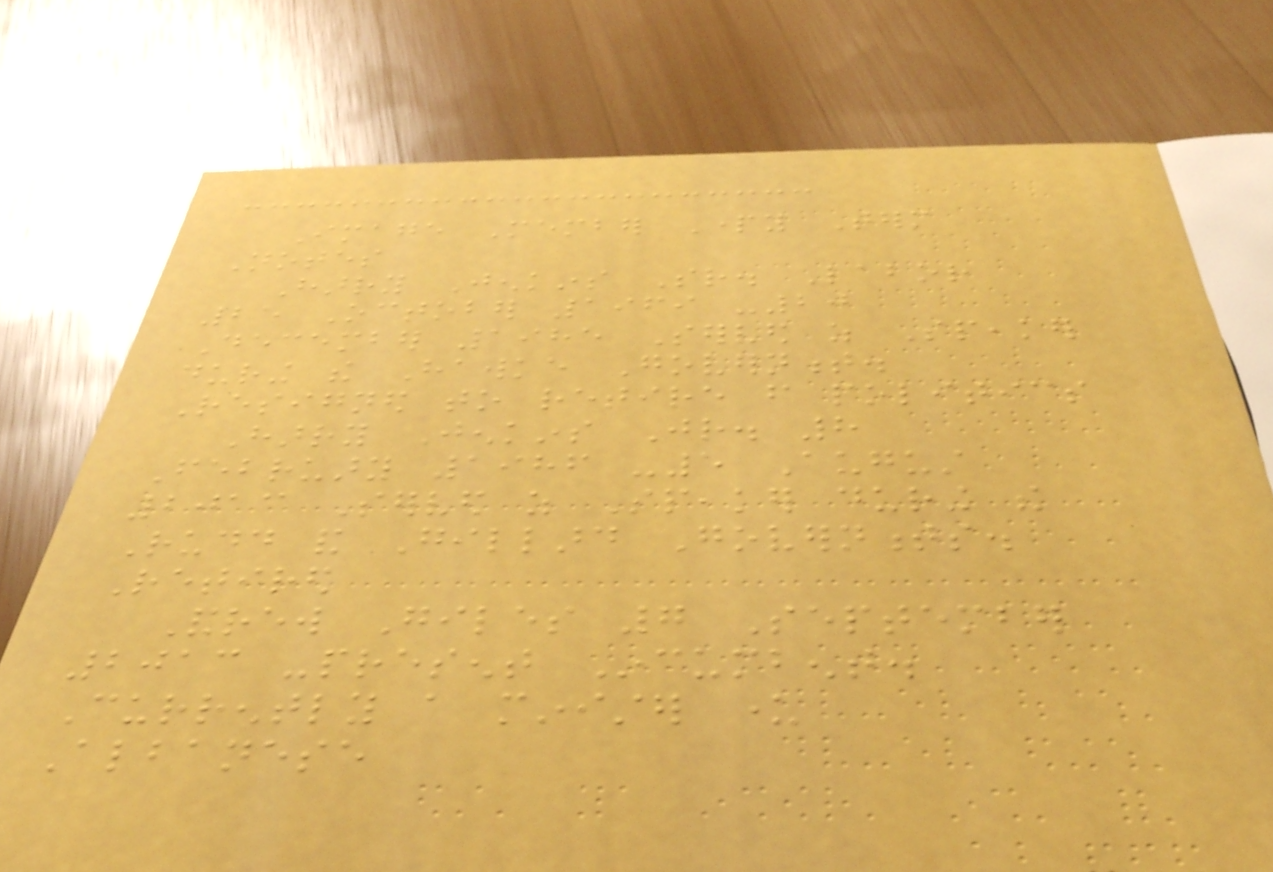Image Member Party Term
Notes
Harry Jenkins Sr. Labor
25 October 1969 -20
December 1985 Served as Speaker
during the Hawke Government.
Resigned to retire from politics
Harry Jenkins Jr. 8
February 1986 -5 August
2013 Served as Speaker during the
Rudd and Gillard Governments.
Retired
Andrew Giles 7 September
2013 -present Incumbent.
Currently a minister under
Albanese
